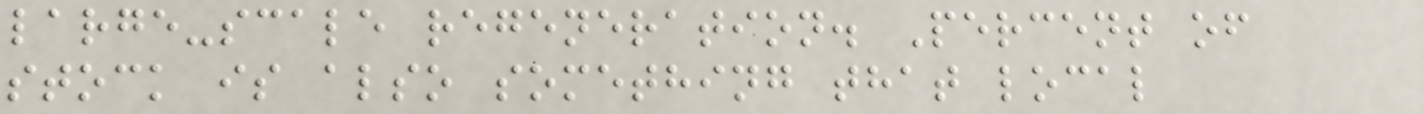large-scale regeneration. Percent of
stock is also something that local
